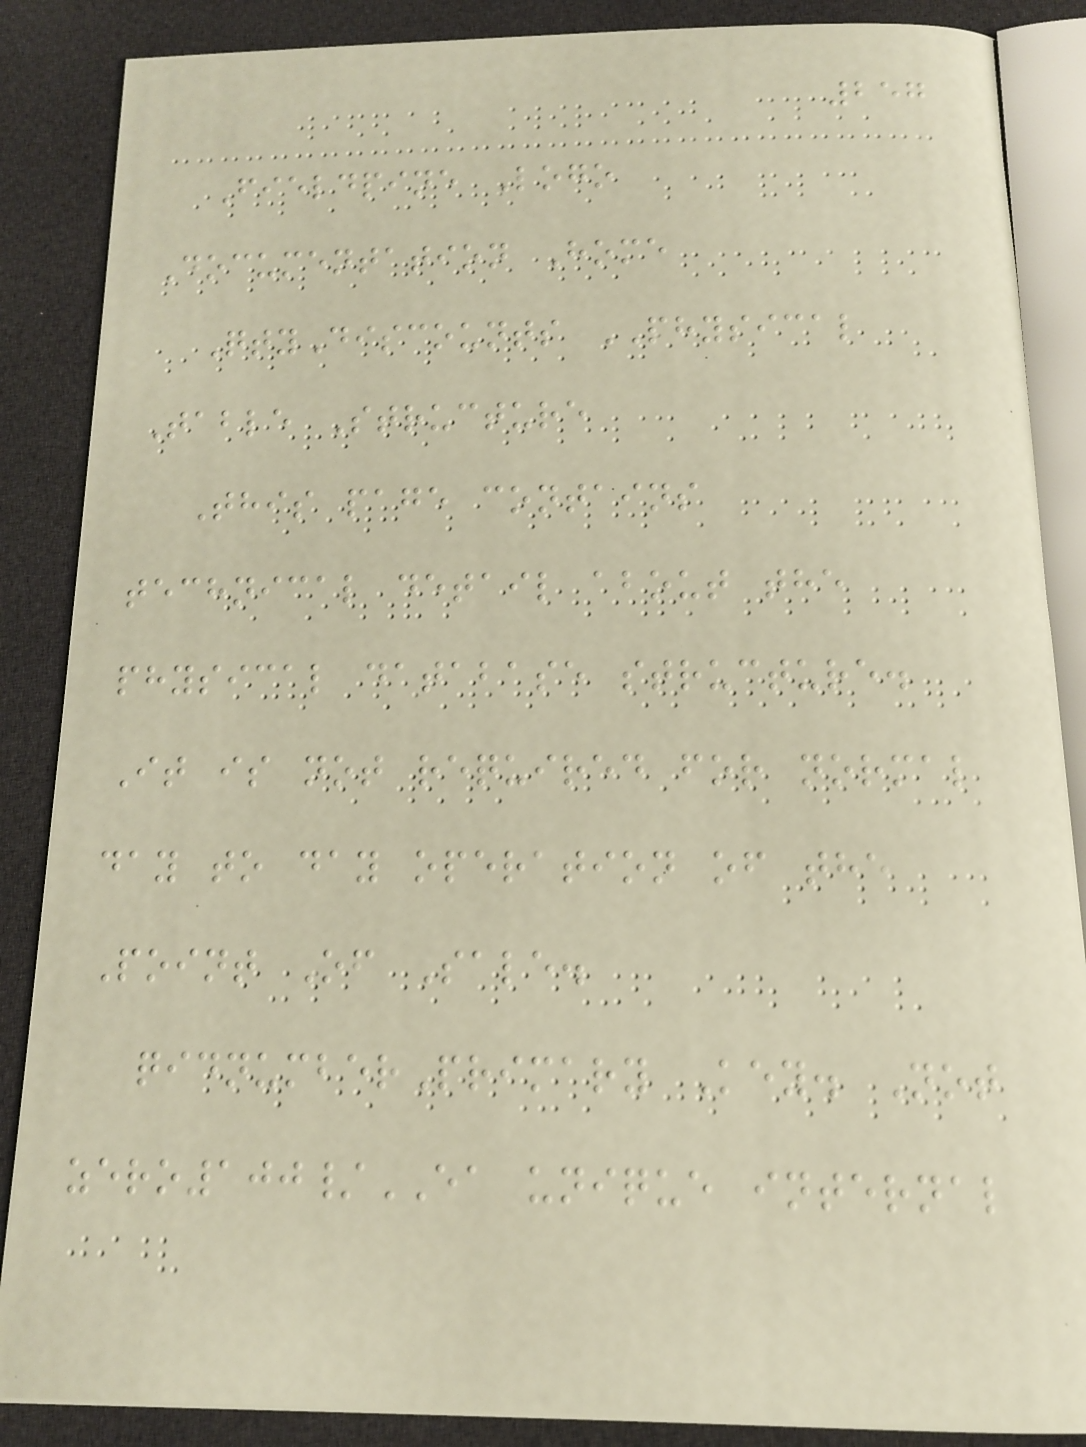257
Fieldpine Logo
Documentation Home
QtyDiscounts PHYSICAL
Table Structure
This page contains
technical detail about the
physical database structure.
It is not required for normal
day to day operation of the
Point Of Sale.
qidnumberPrimary Key. Not
zero100/EA unique internal
